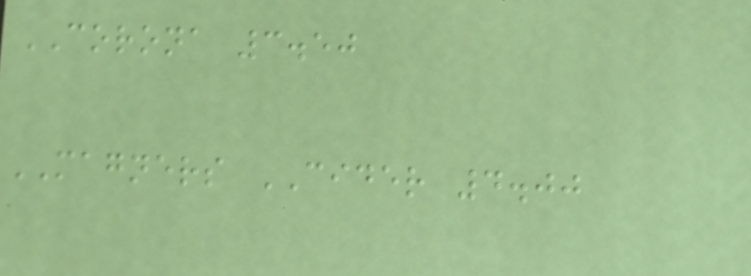CORONA 3.50
MAGNERS CIDER 4.00
